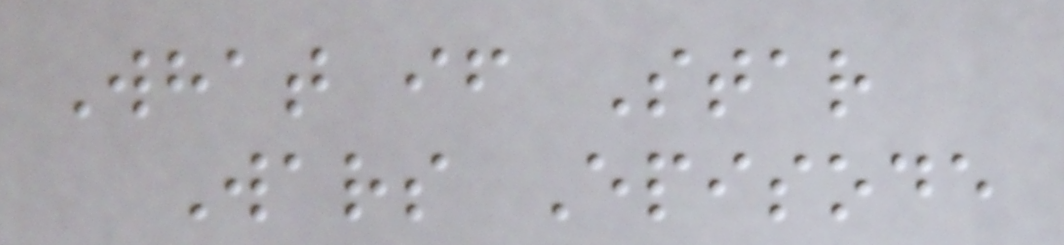What if Star
Wars Episode
